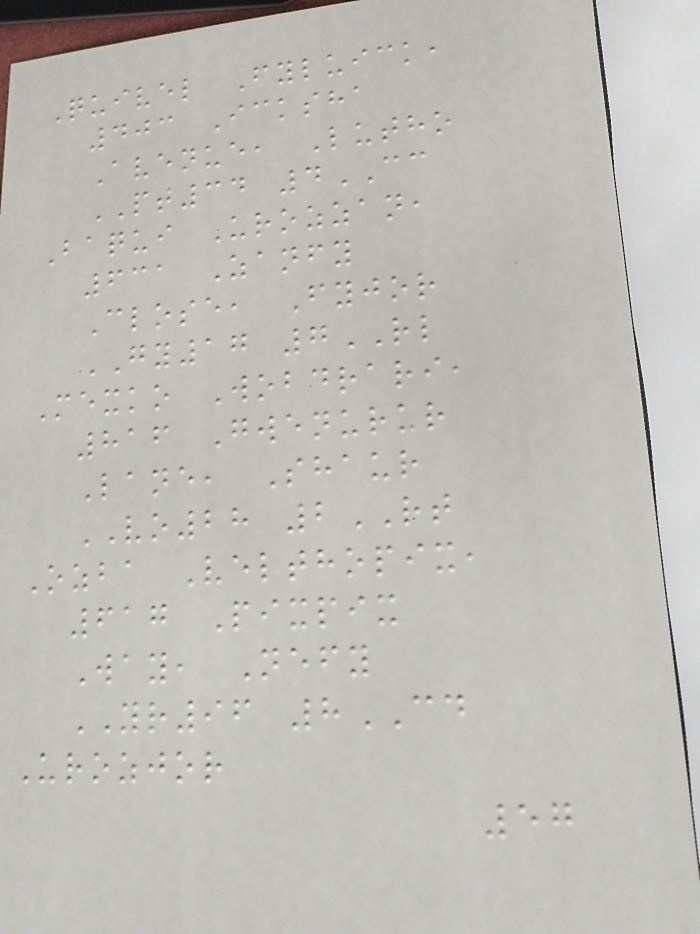Quivel Fyluick,
403 Icksha
Avenue, Lutho
PT34 4CC
Baqui Urozzan,
631 Zanfy
Close, Fyjor
GY17 7RL
Mexko Wobdrari,
816 Gwenurur
Lane, Shaur
VO28 2RT
Ozba Velthopix,
617 Pixpix
Way, Nefy
YR96 8CD
Urozjor
57
